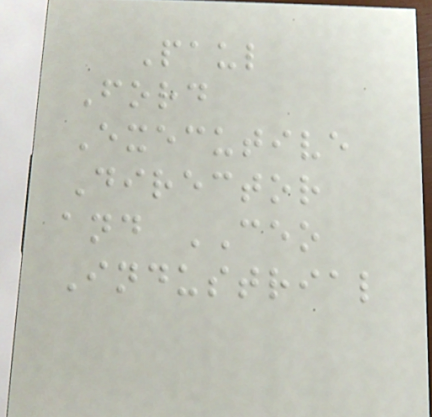Paul
Ford
Executive
Director
and CEO
Industrial
